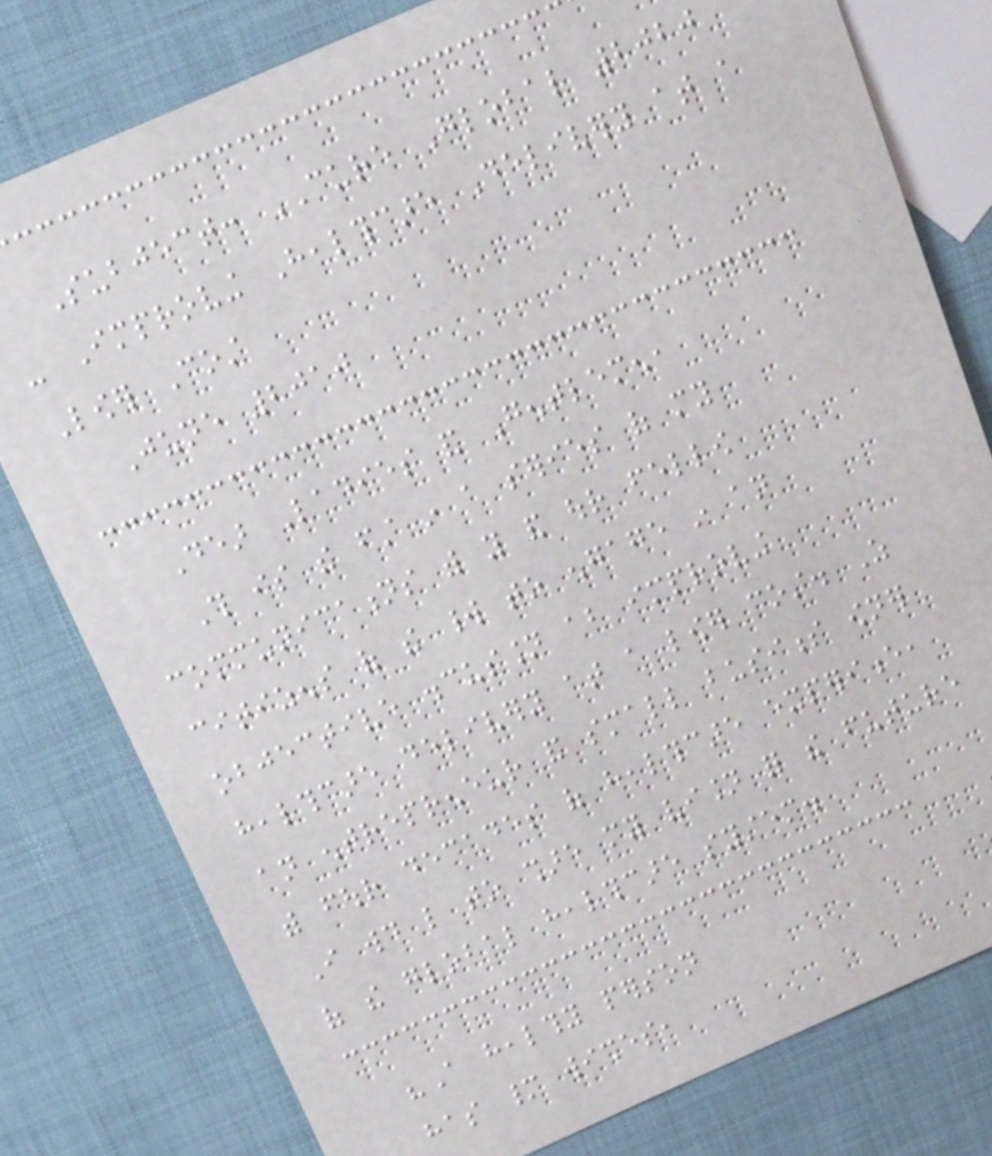Subject: CURE Global 2020
- Improving Healthcare Delivery at a
Lower Cost
June 2010
Dear Ladies and Gentlemen,
This is the first in a series of my
communications with you and our fellow
citizens of the world to engage in an
objective discussion about improving
healthcare delivery at a lower cost. As
an entrepreneur and small business owner
with four decades of healthcare experience,
I would like to share my vision for the future
of the global healthcare system.
"A healthy person
has many wishes,
